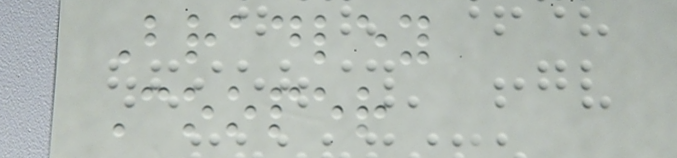Bradley
Cooper
